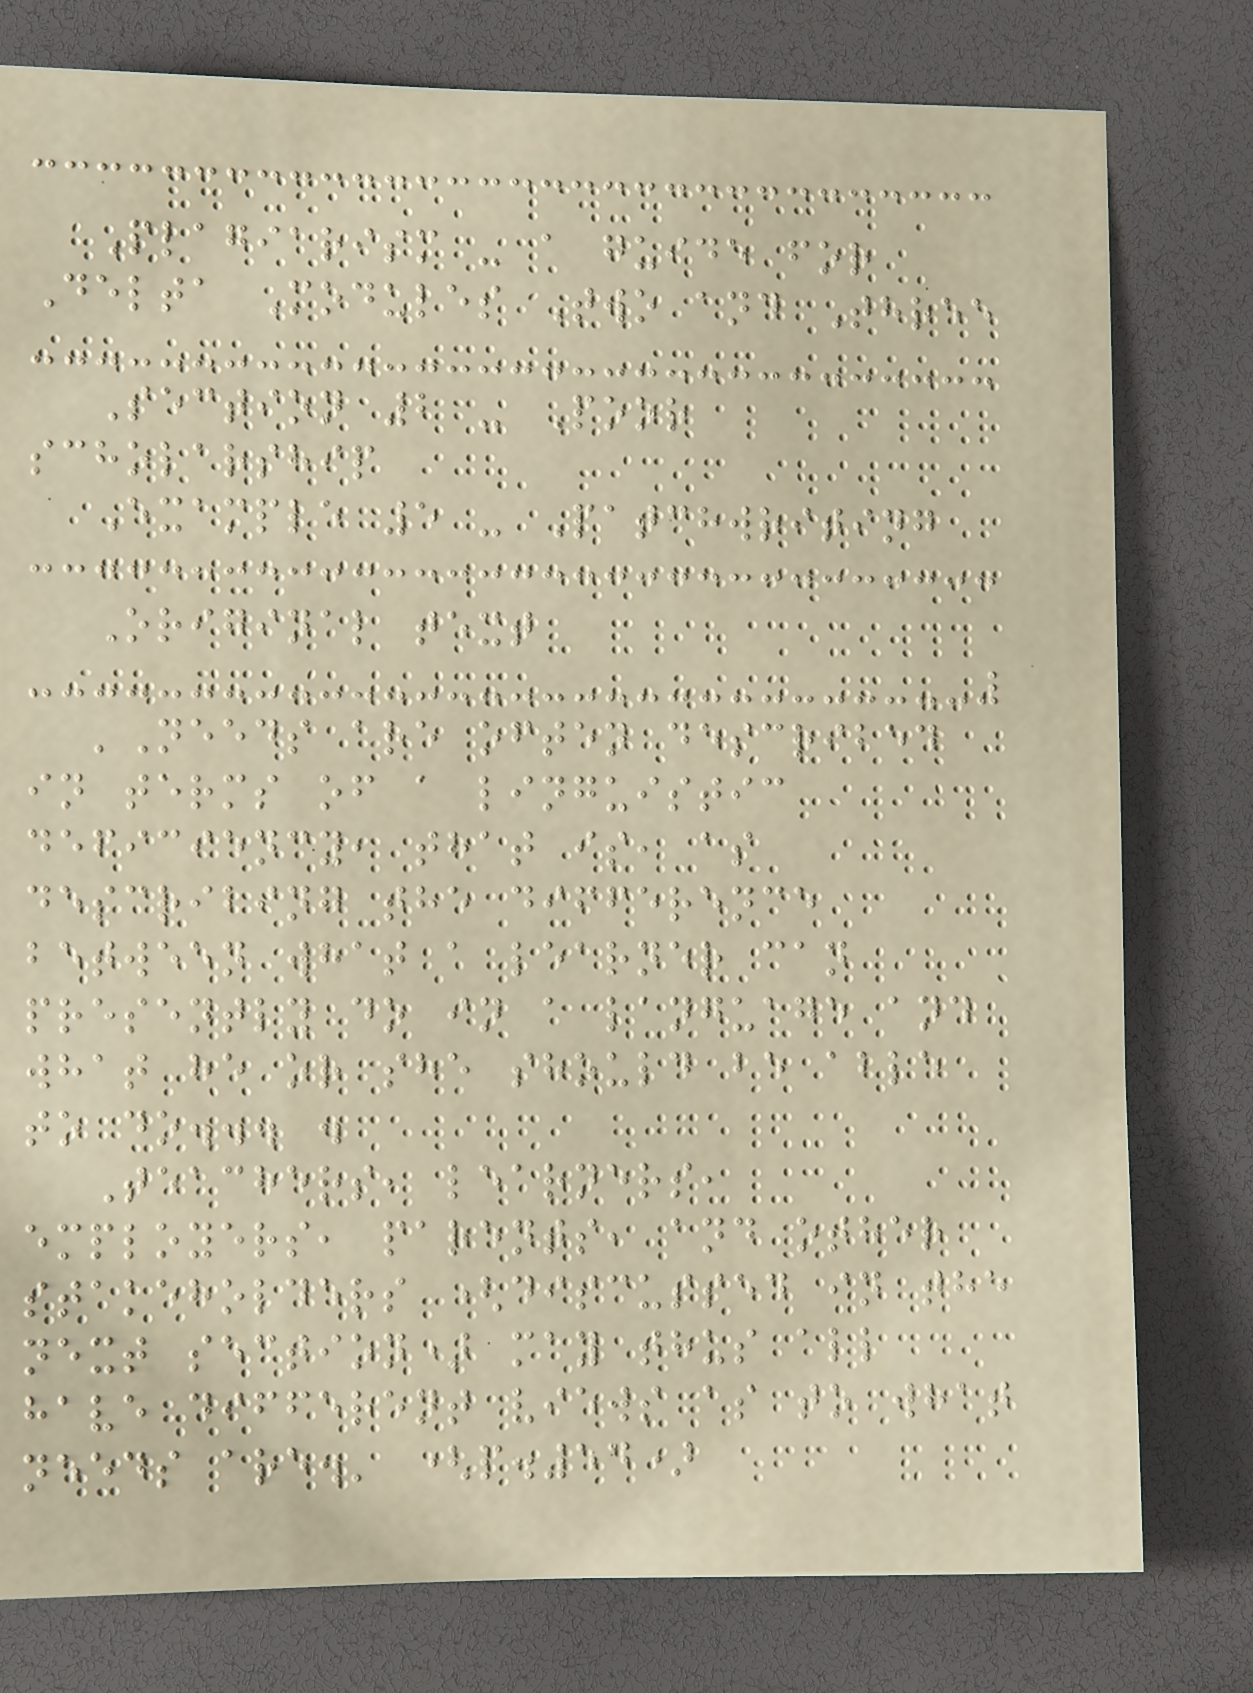Plagiarism - a guide for
Delta Modules Two and Three
Section 2 - Poor
scholarship
Example 5 - Patchwriting
Original text
'Needs are often described
in terms of a linguistic
deficiency, that is, as
describing the difference
between what a learner can
presently do in a language and
what he or she should be able
to do... .
Teachers, learners,
employers, parents, and other
stakeholders (discussed in the
next section) may thus all
have different views as to what
needs are.' (p.54)
